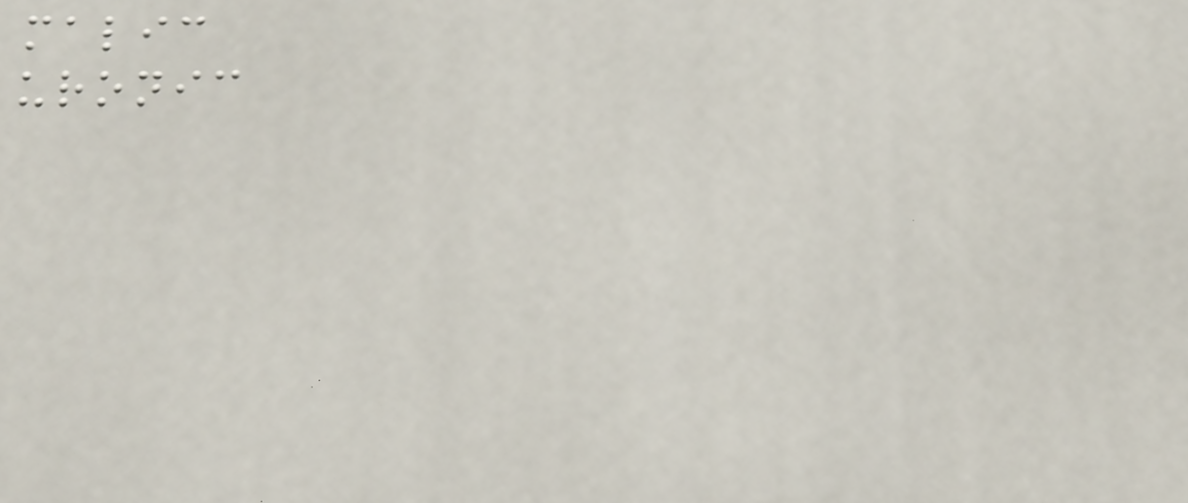malic
uronic
